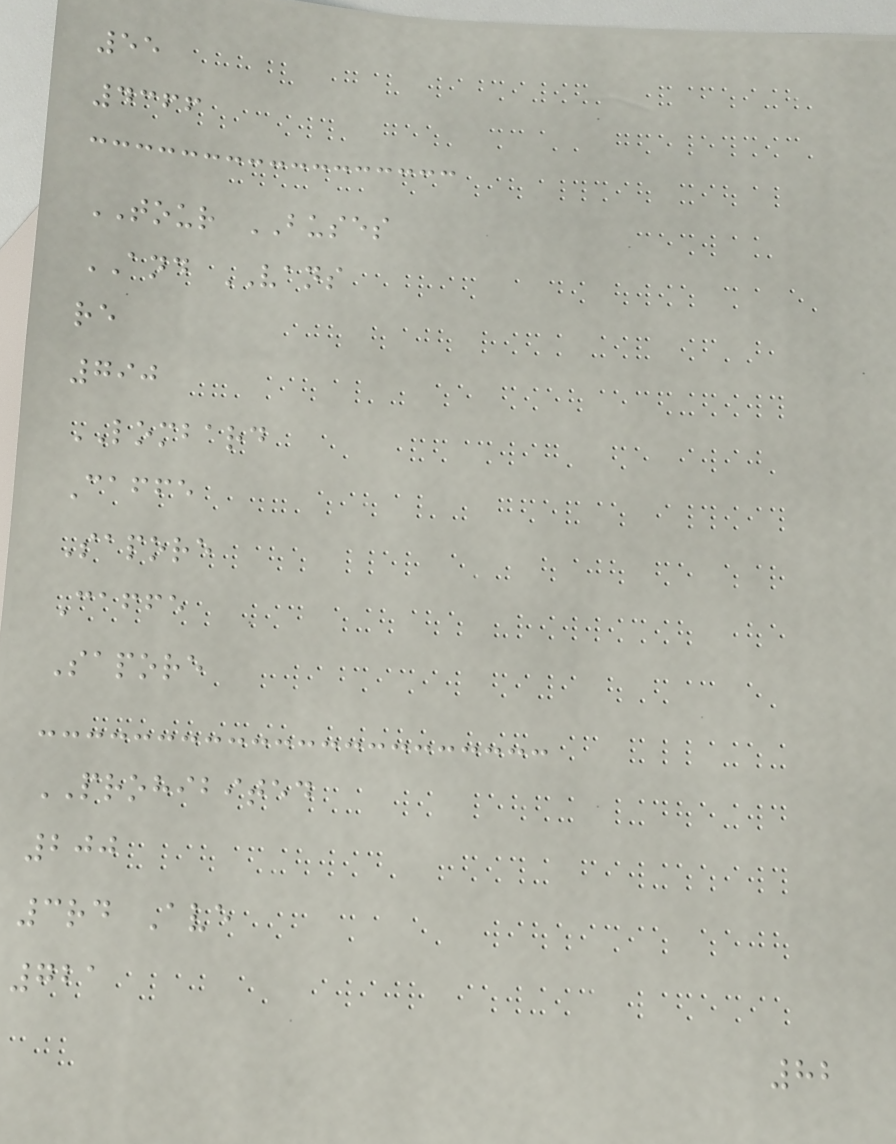55
4366
TOUR BUSES
AND VANS
re
790
LOMBARD
Caffe
Sapore
Caffe
Sapore
PROHIBITED
200
3rd Ave
721
82
